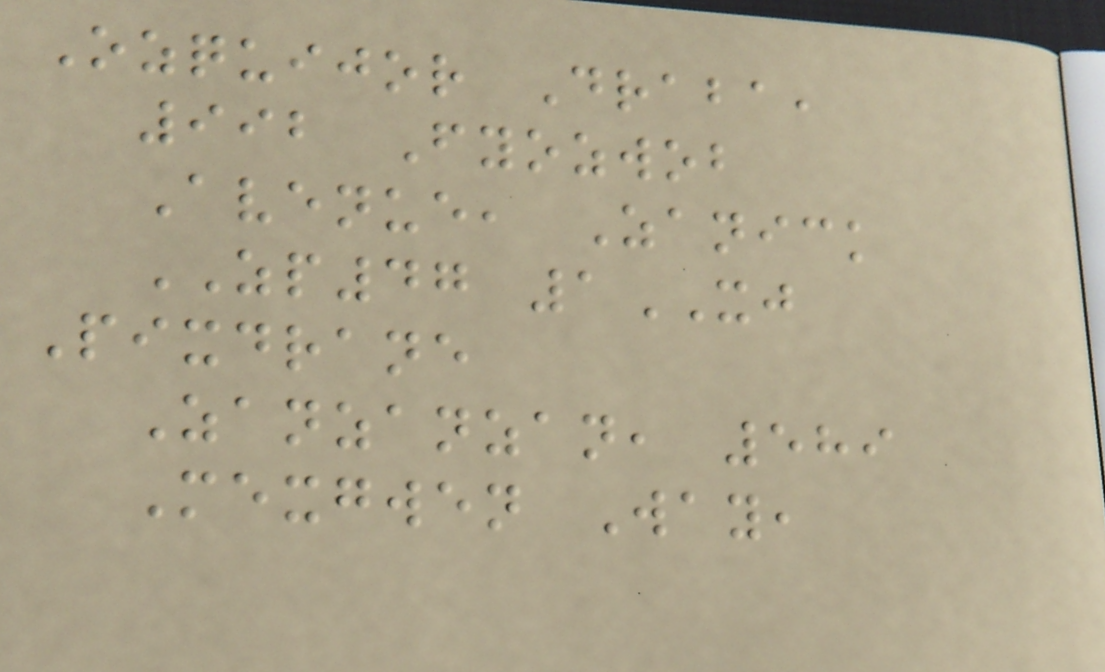Ozquijor Draba,
992 Fyozwob
Avenue, Zanick
ZP47 1XJ
Pixdrane
Zanzanzan, 589
Mexgwen Way,
